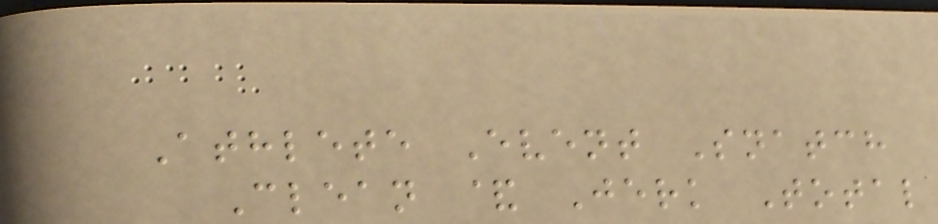Athlete Event Snatch
Clean & Jerk Total
